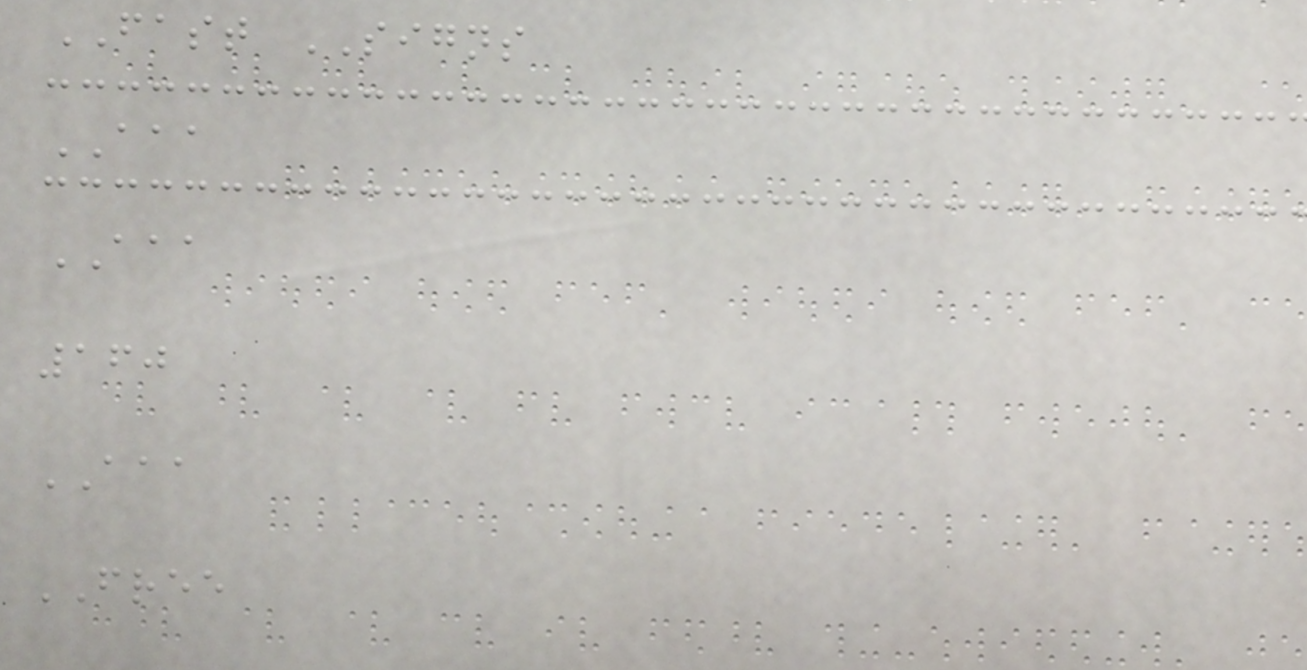FAST SIGNS
AAA
AAA
160
AAA
FREE
